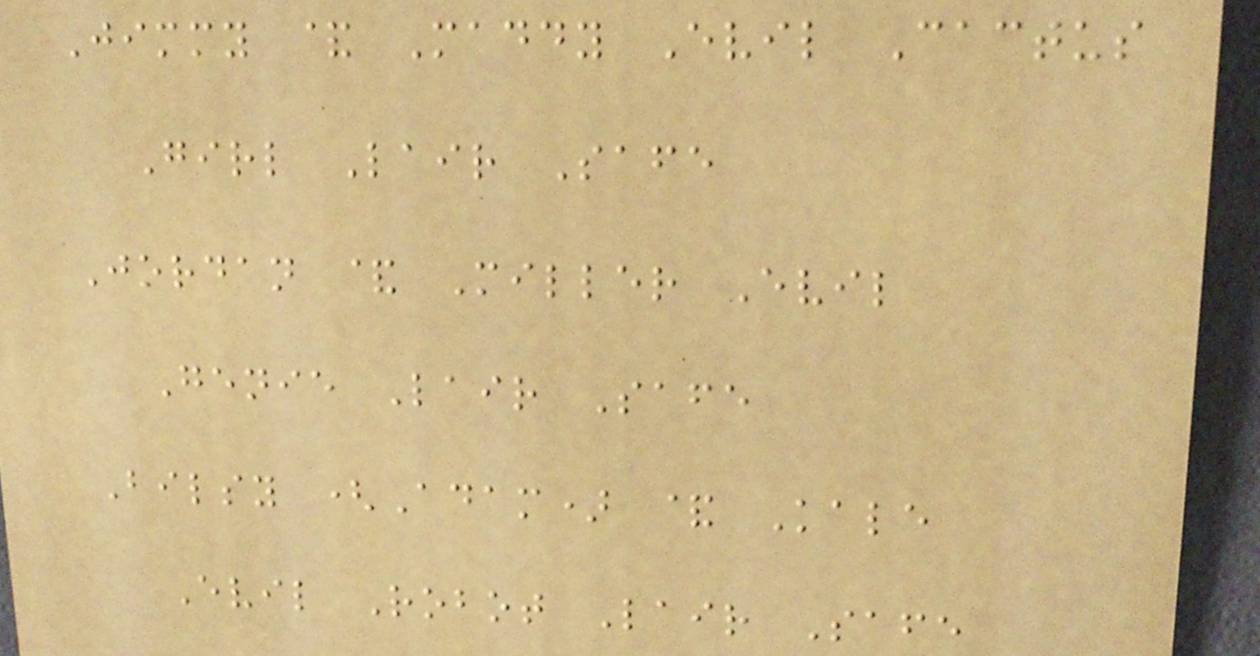Jimmy & Maddy Evil Cactus
Girl Lair Safe
Jordan & Miller Evil
Genie Lair Safe
Bilsy (Adam) & Kale
Evil Robot Lair Safe
